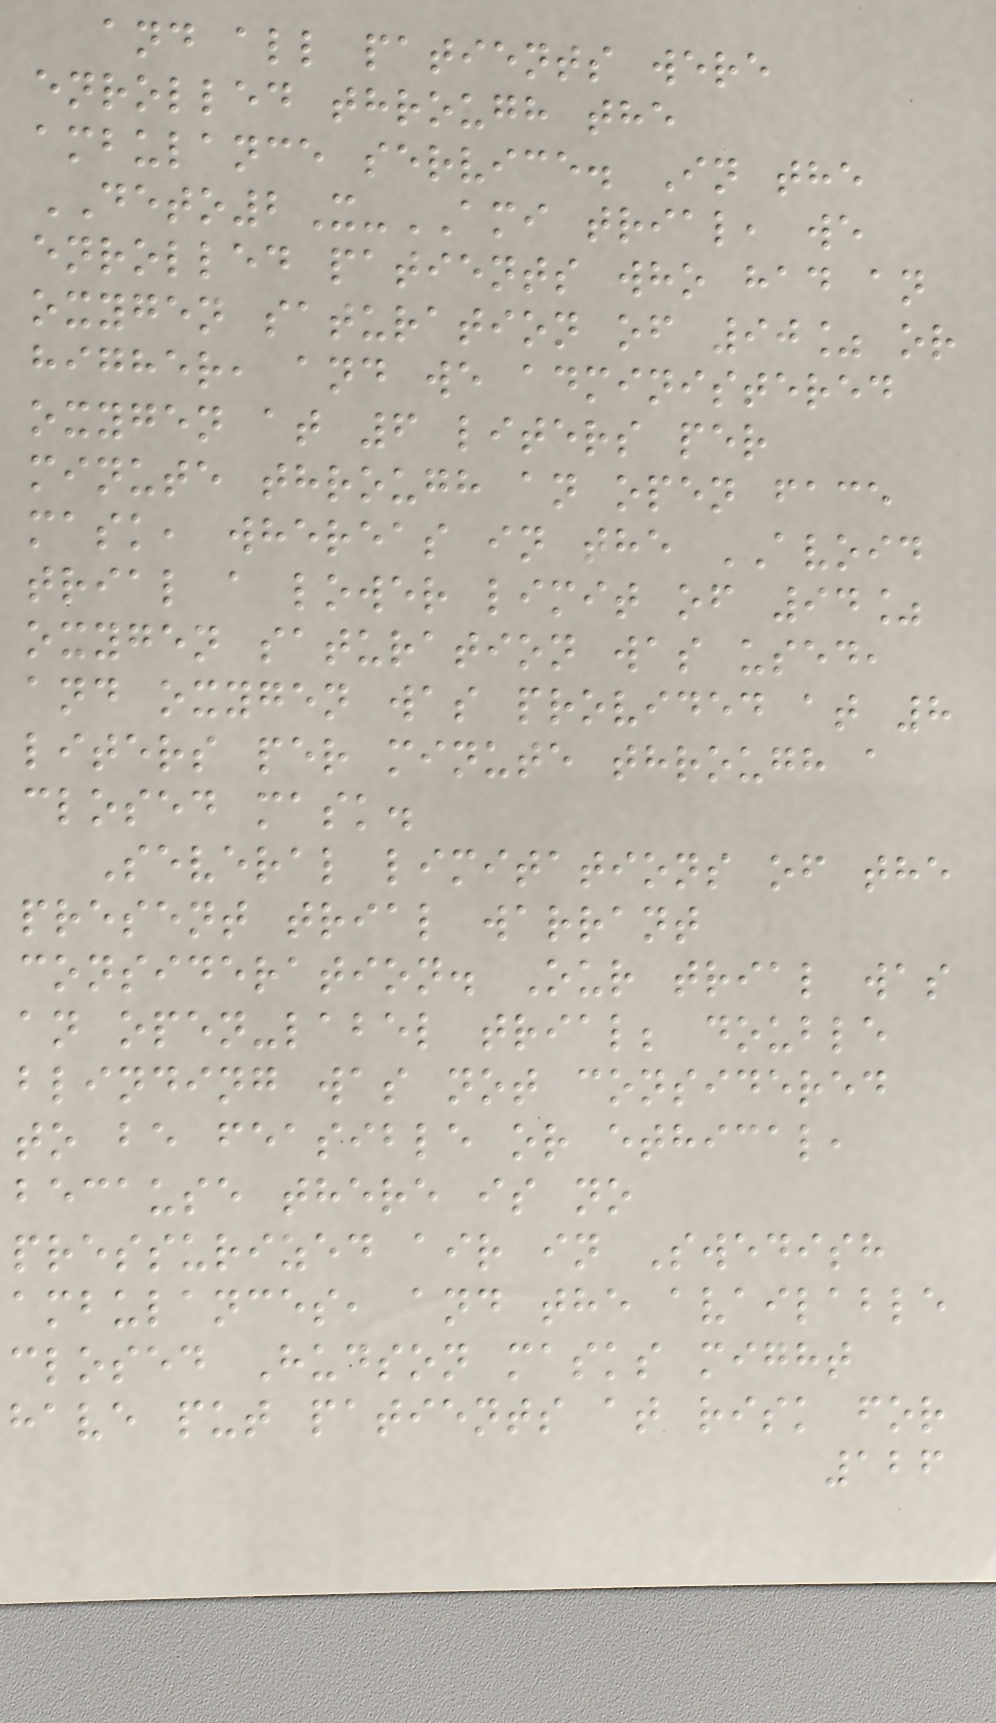and all patients were
enrolled through the
ambulance service. In the
DETO2X-AMI trial, we
enrolled patients who had an
oxygen saturation of 90% or
higher, and we administered
oxygen at 6 liters per
minute through an open face
mask, whereas in the AVOID
trial a lower limit of 94%
oxygen saturation was used,
and oxygen was provided at 8
liters per minute through a
closed mask.
Several limitations of the
present trial warrant
consideration. Our trial was
an open-label trial; double
blinding was not considered
to be feasible or ethical,
because there is no
pressurized air in Swedish
ambulances, and the available
closed Hudson masks might
have put patients at risk for
126
